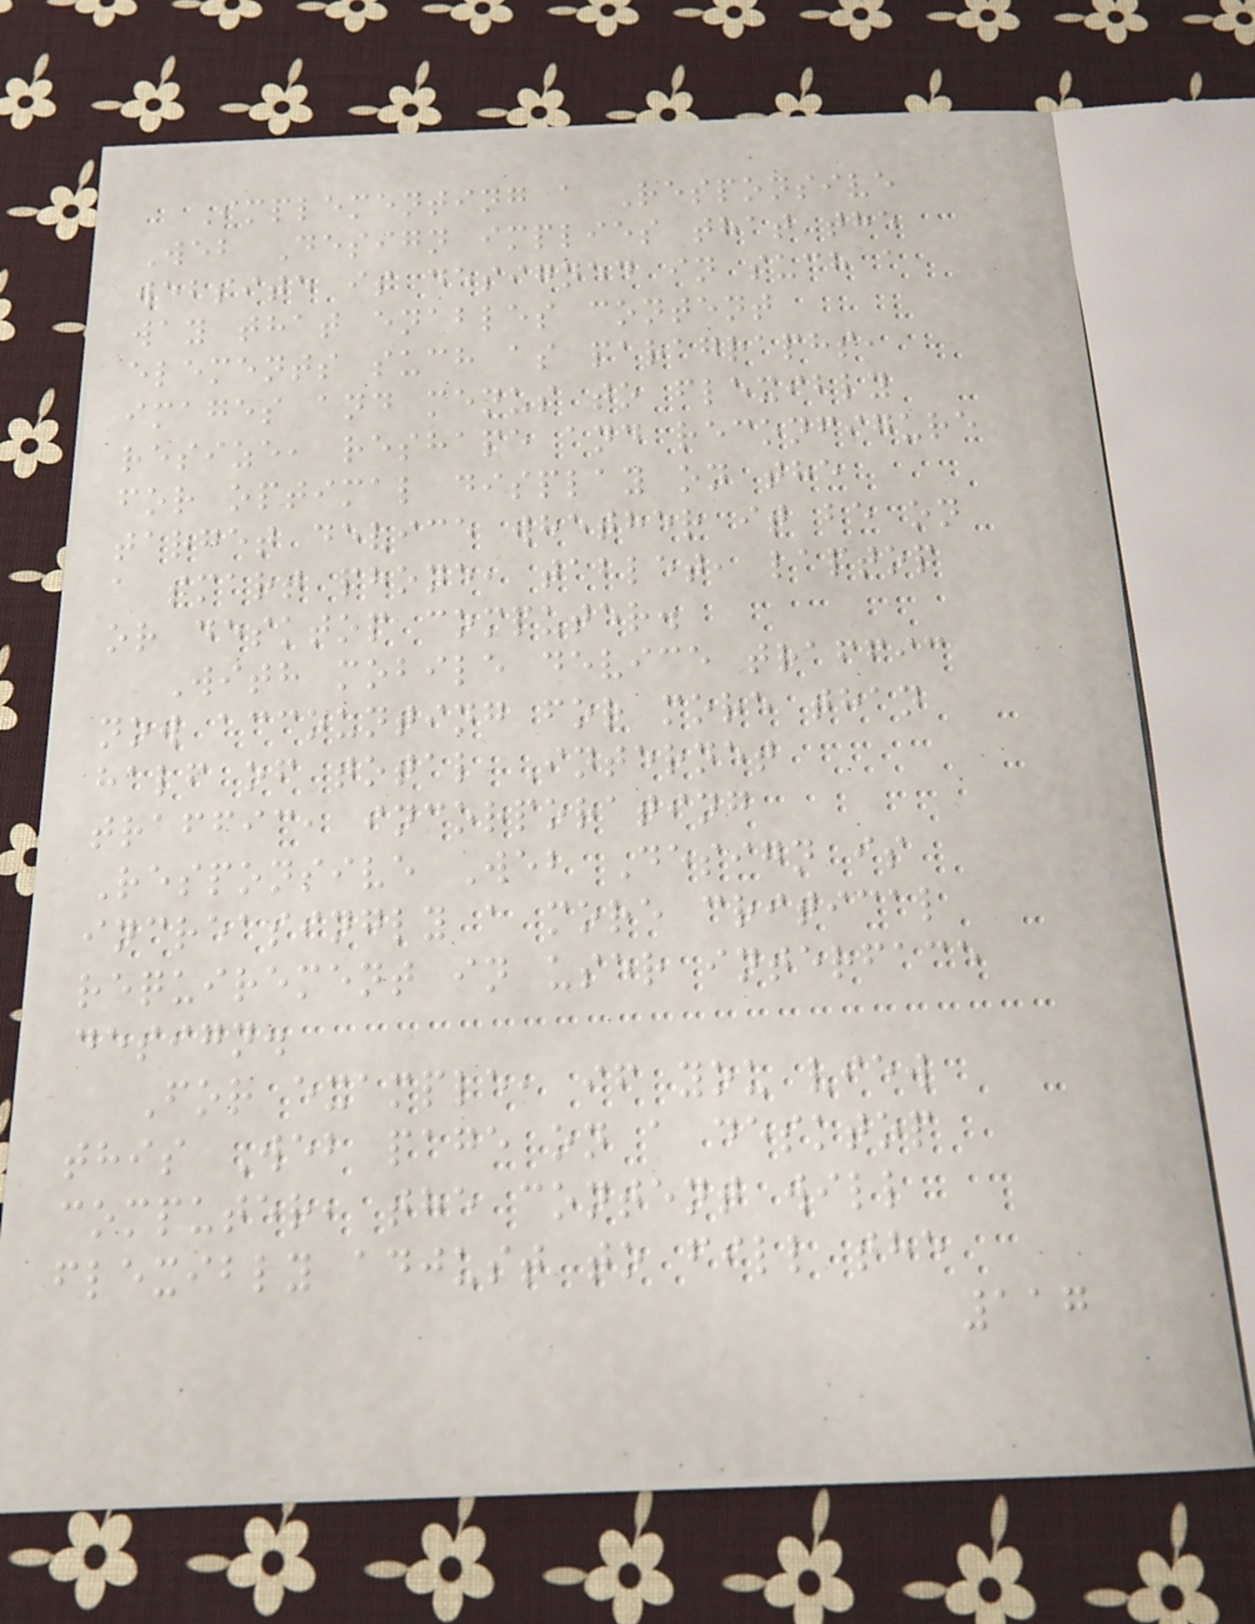Implementing a Responsive
Web Design implies that the
website is designed in such a
way that enables content
elements such as paragraphs,
images and menus to flexibly
resize, reshape and reconfigure
for optimal display on the
target device whether it be on
a smart phone, tablet, laptop
or desktop computer.
With mobile device traffic
now accounting for more than
half of total Internet
traffic, incorporating
Responsive Web Design is
increasingly a more critical
requirement in user interface
design.
For example, if you view
this Web page on a desktop
computer, the content will
flexibly adjust to fill the
117
